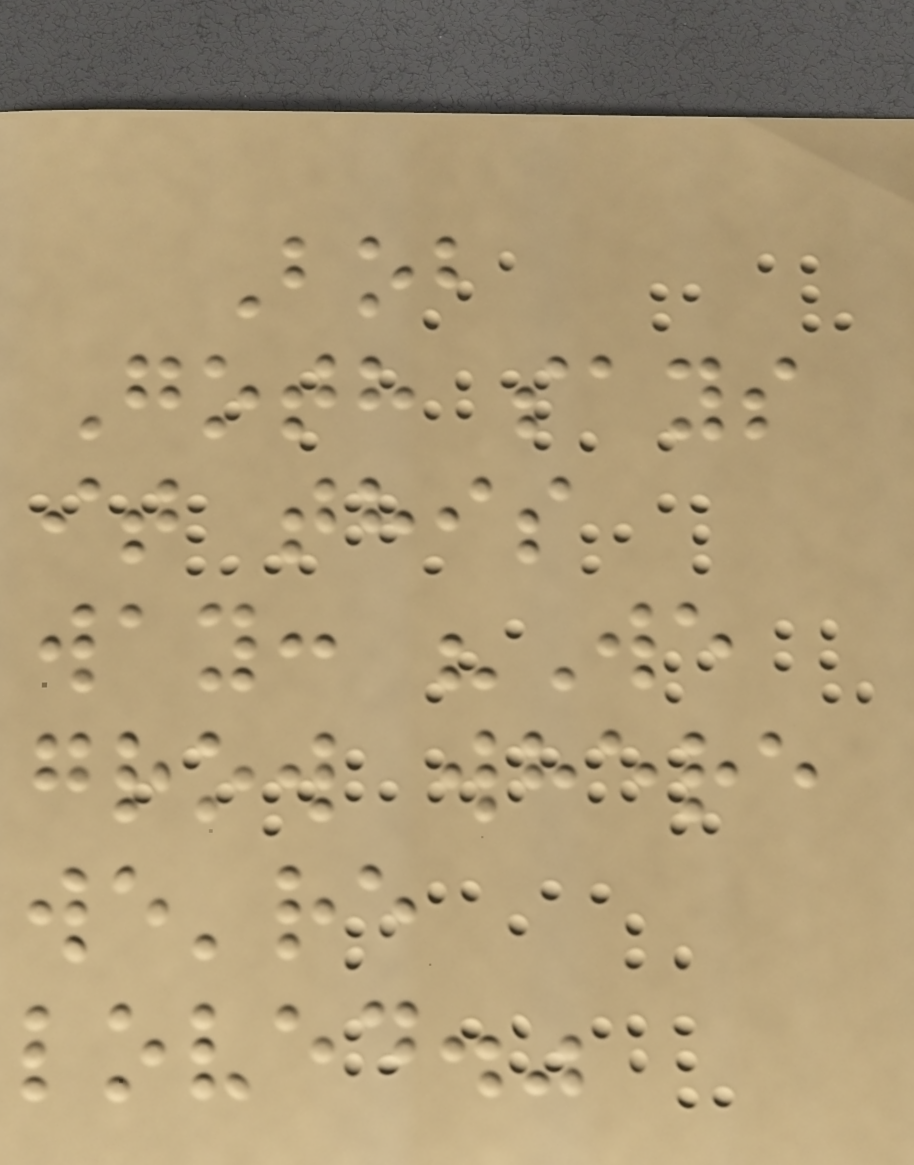Bob
Goth says
it this
way: "We
grow where
we're
loved."
